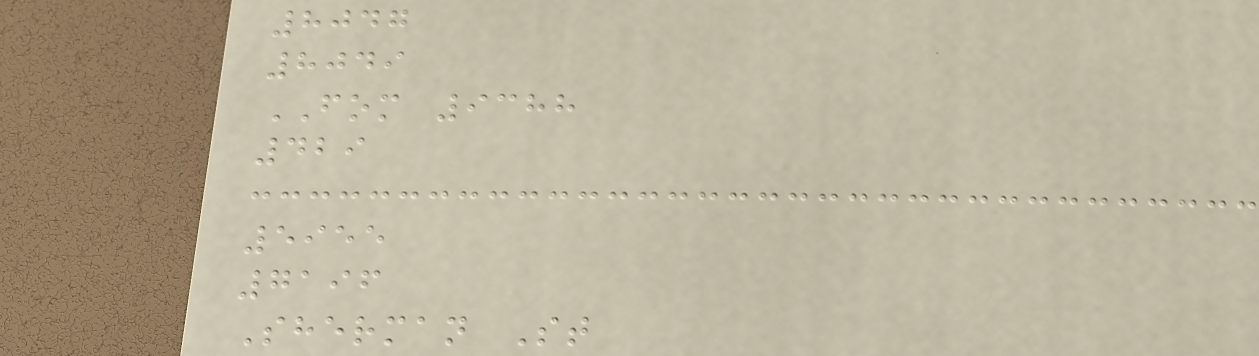8047
8049
FOM 9388
429
5955
7196
Sherman St
